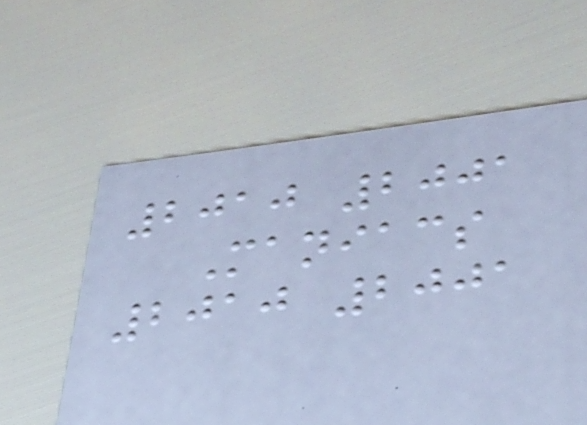2010 2001
Maniacs
2010 2001
